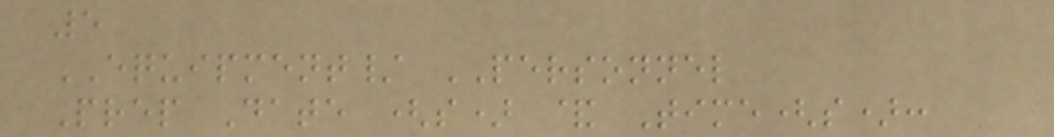5
EQUIPMENT/ PERSONNEL
Prep Date (s) & Time(s):
